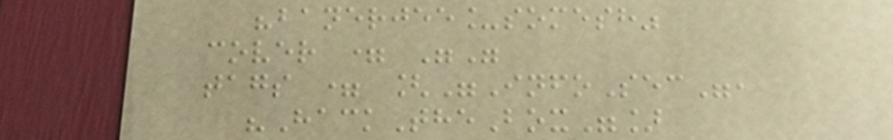"banerjee_somesh"
cover = ""
tags = ["InfoSec",
"HackTheBox"]
